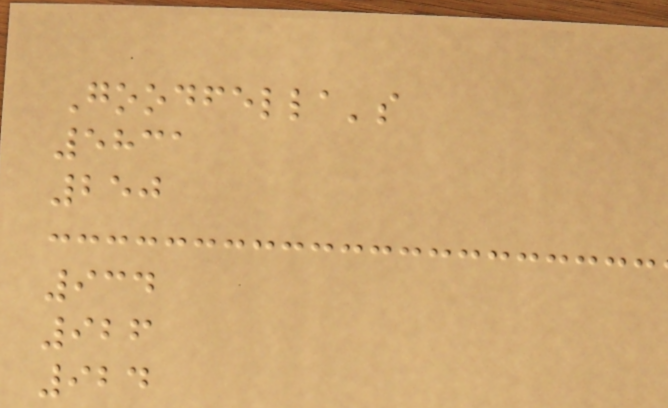Goodfella's
5831
250
934
926
924
